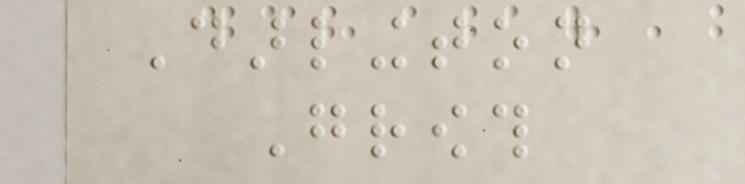Darlington
Growth
